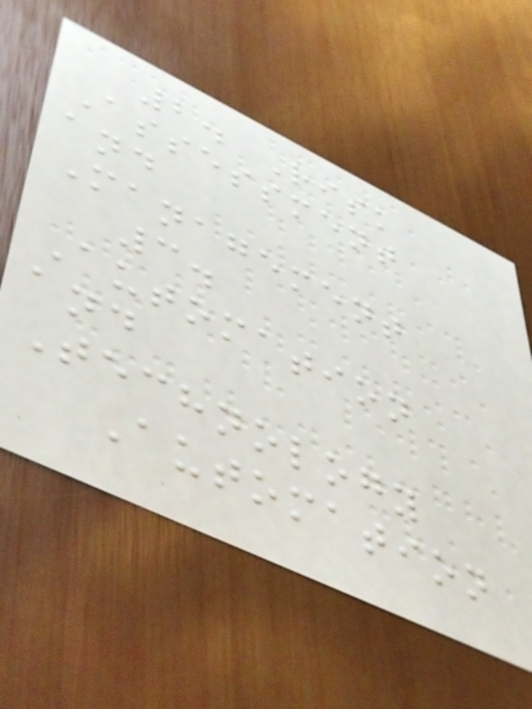2. Risk
Assessment
and
Management
3.
Automation
and
Technology
Automation
